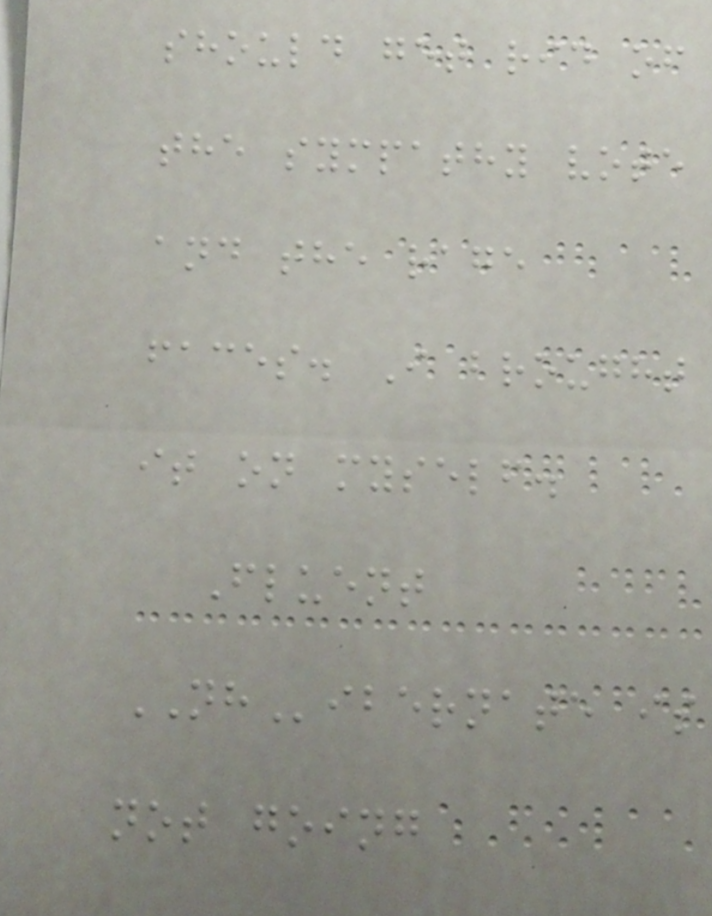should get rid of
the sympathy vote
and the rage
faces. I brought
it on myself.
Fluent
NHibernate is
not going
